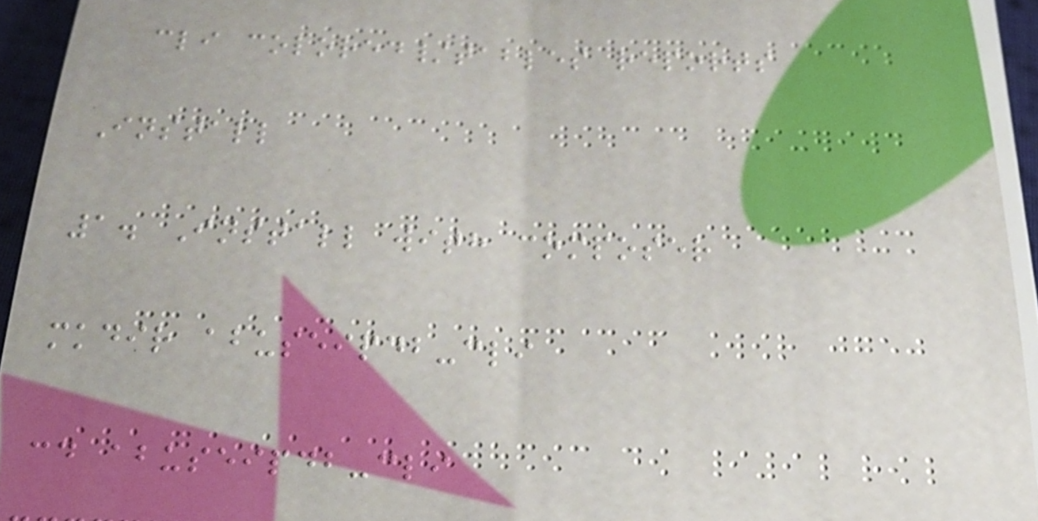cli colored/tables reports
Install
1. Install with composer
mkdir abuseipdb-cli
cd abuseipdb-cli
